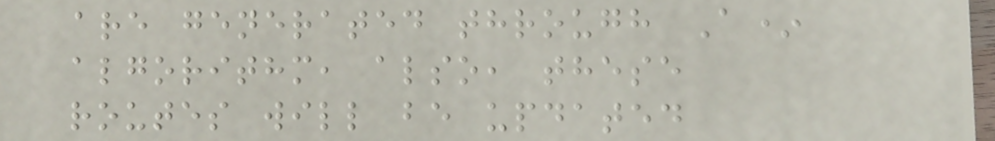are generated through A*
algorithm, also, these
routes will be updated
